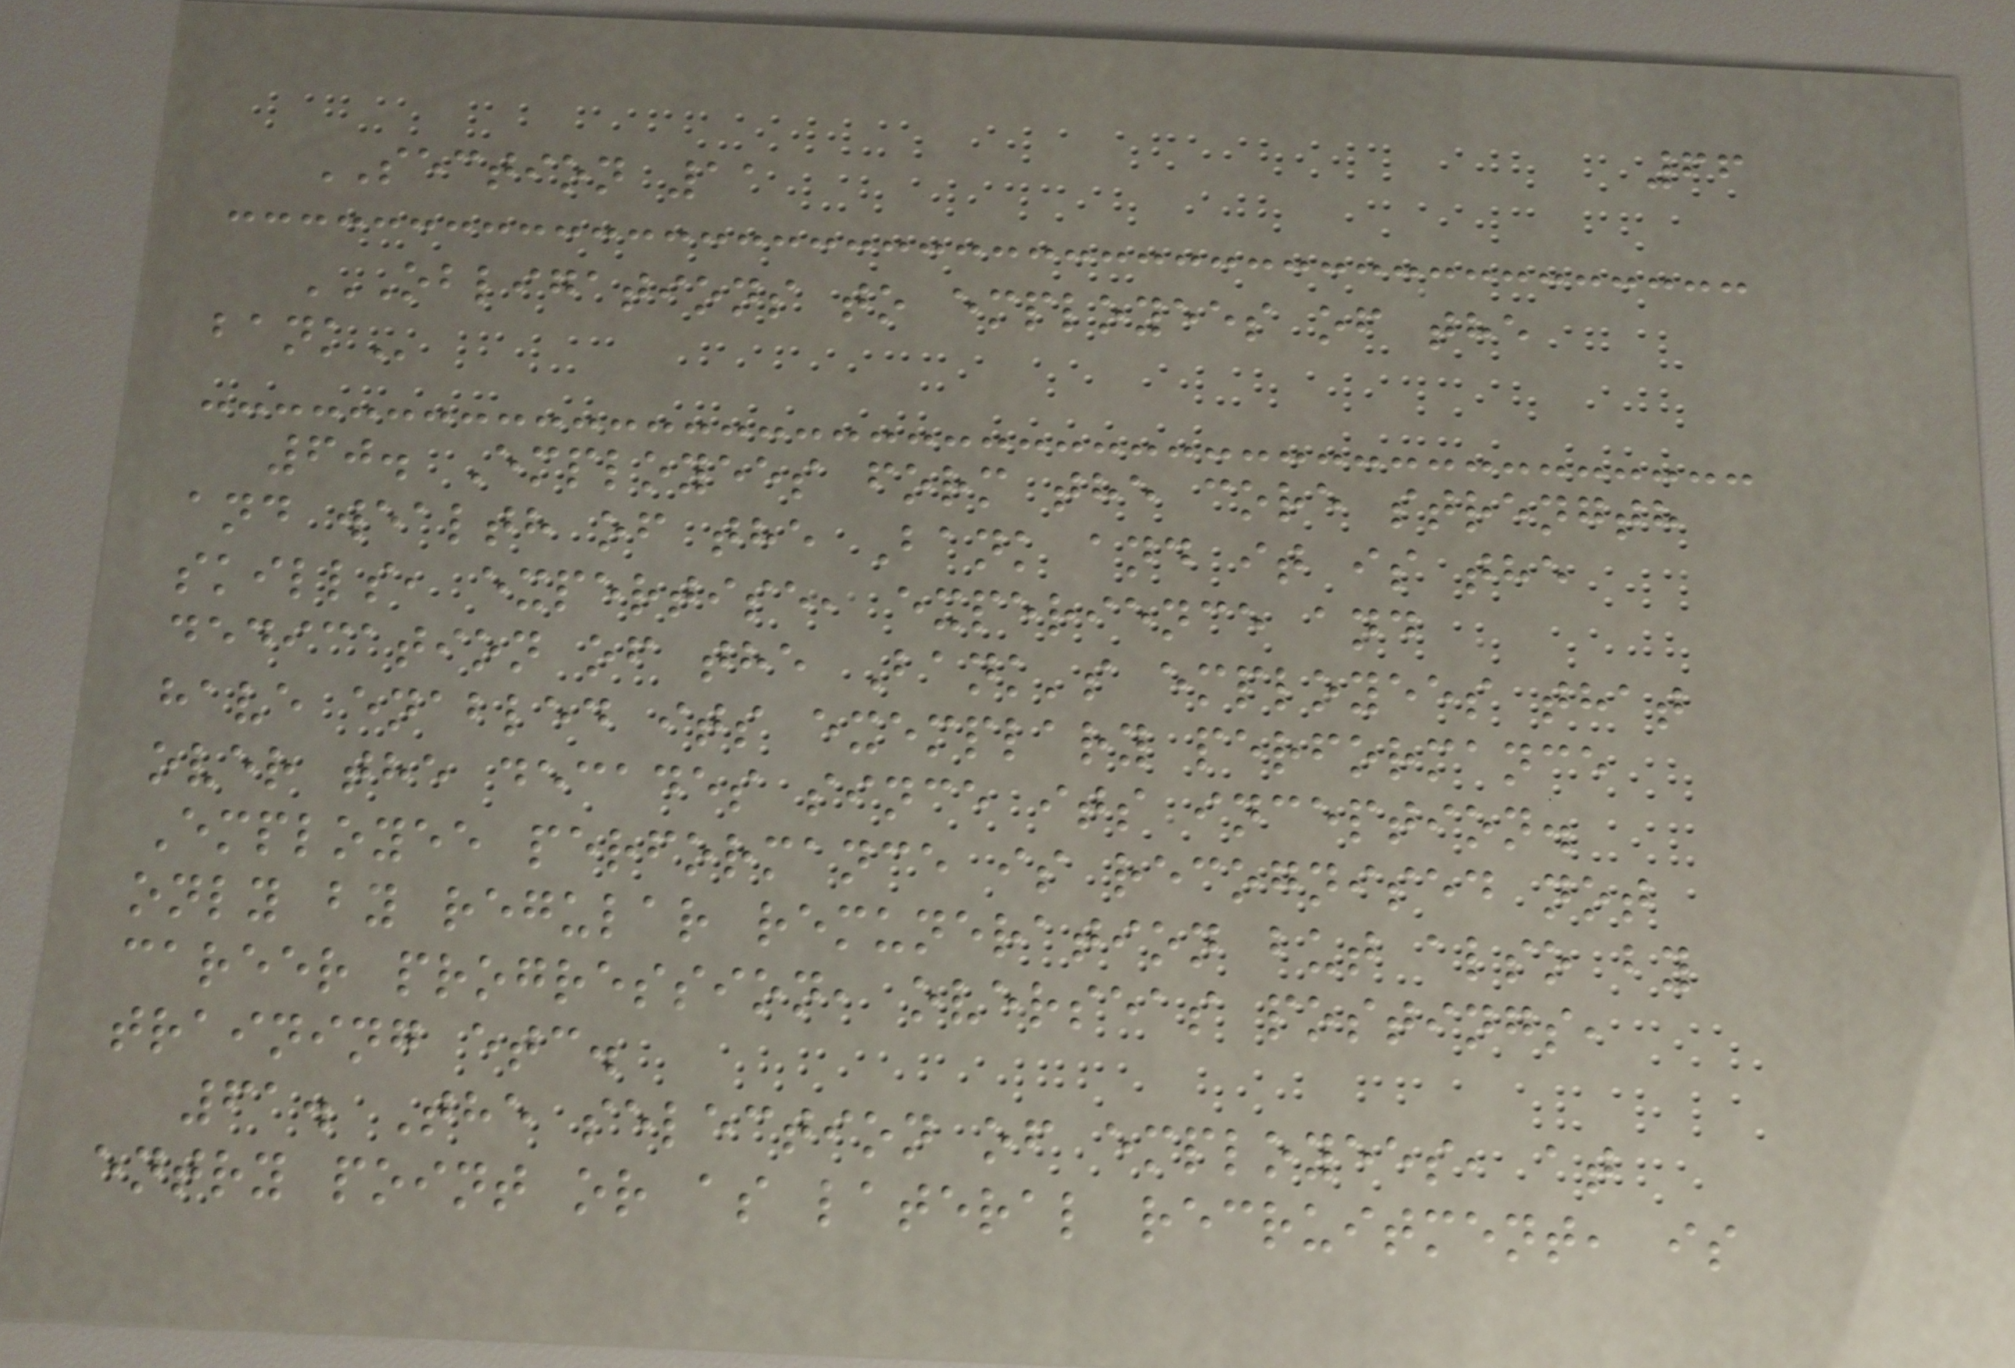66
SECTION 11
OBLIGATIONS TO EMPLOYEES OF THE
BANK
60. Employees form the core strength
and wealth of the Bank and it is the
skills, expertise, experience and
dedication of the Bank's employees that
have enabled its exemplary performance
over the decades since its inception.
Employee performance is recognised not
only by regular remuneration but also by
career progression, overseas postings,
training etc.
61. The selection of employees, at
entry point or as lateral recruitment, is
